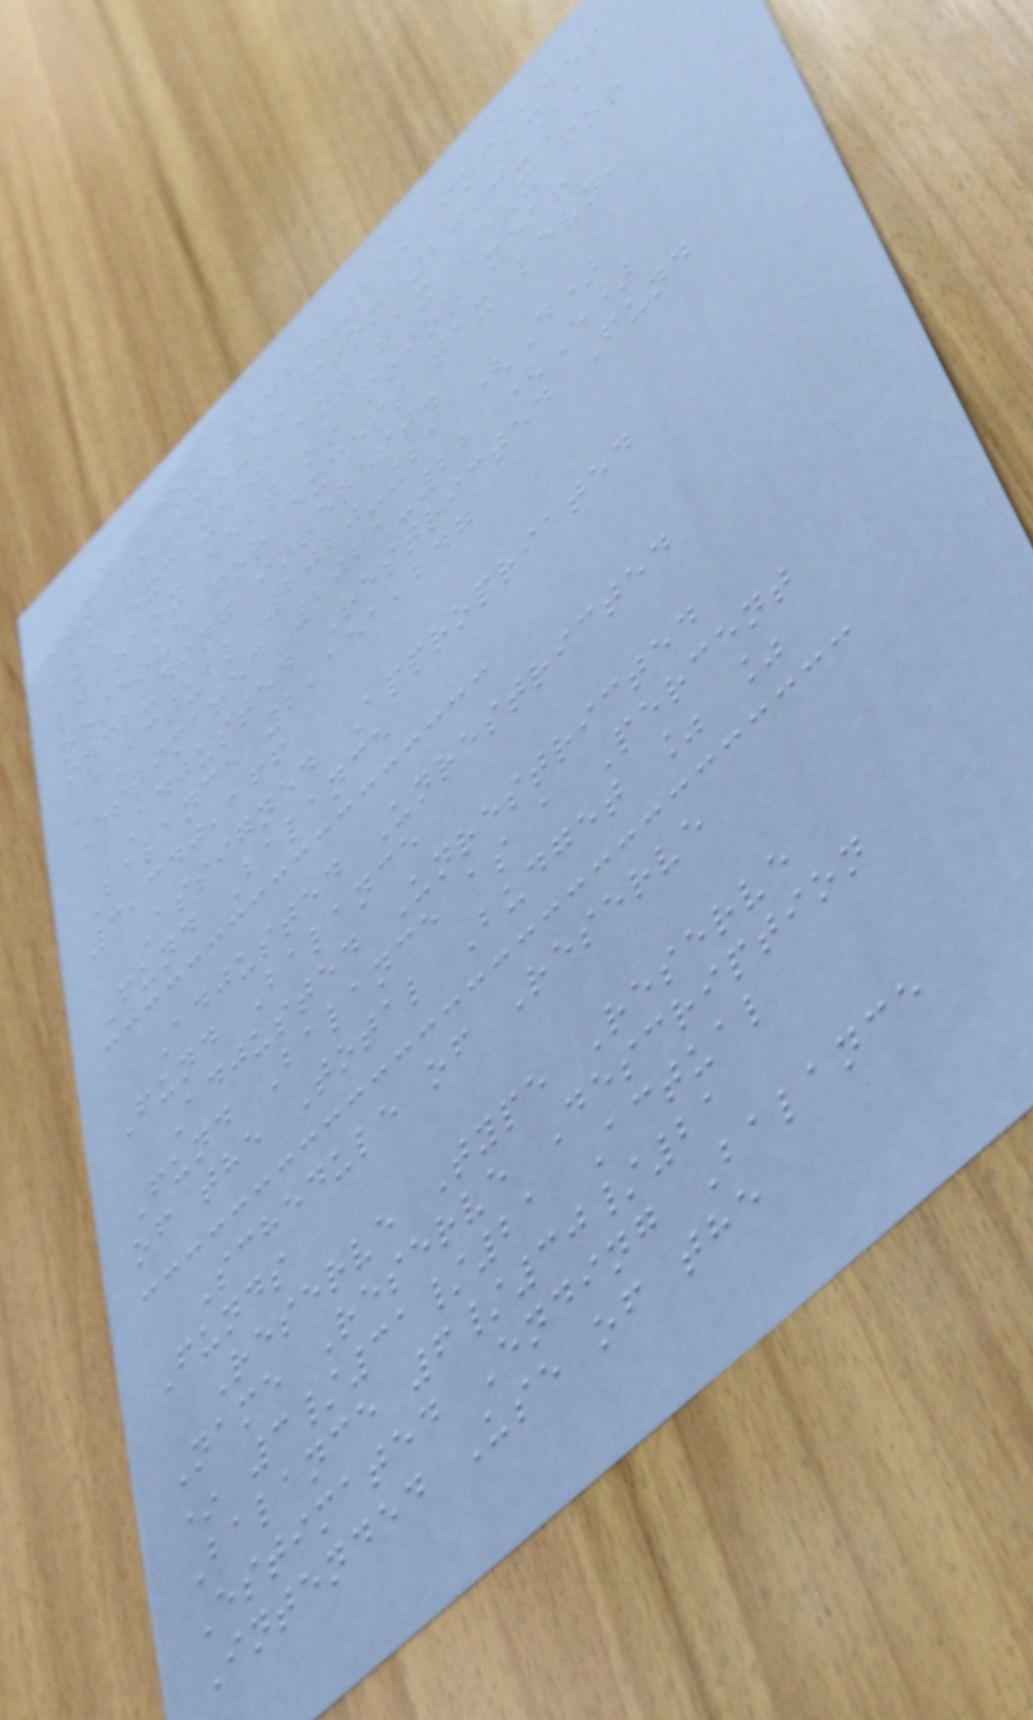3 For 2021-22, includes
any carryover from 2020-21
and excludes any tax levy for
library debt or prior year
reserve for excess tax levy,
including interest.
Actual 2020-21 (D)
Estimated 2021-22 (E)
Adjusted Restricted Fund
Balance 2,151,247
3,340,166
Assigned Appropriated
Fund Balance
Adjusted Unrestricted
Fund Balance
Adjusted Unrestricted
Fund Balance as a Percent
of the Total Budget % %
Schedule of Reserve
Funds
Reserve Type Reserve
Name Reserve Description
* 3/31/21 Actual
Balance 6/30/21
Estimated Ending Balance
Intended Use of the
